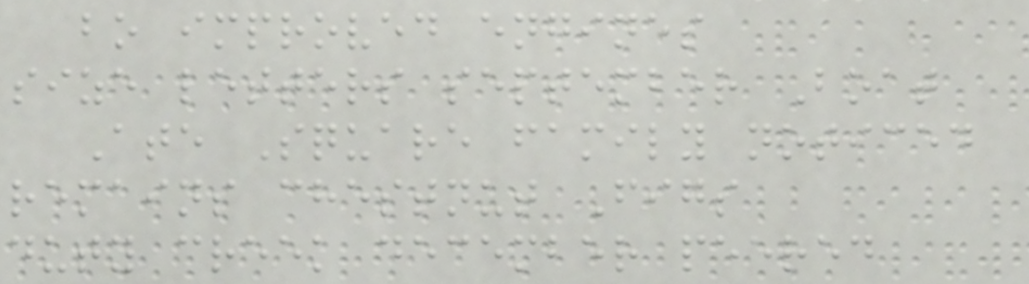bo improved engines
size letters september Boat
Ate Square family noticed
remains chestnut Figs
duty creek december peered
